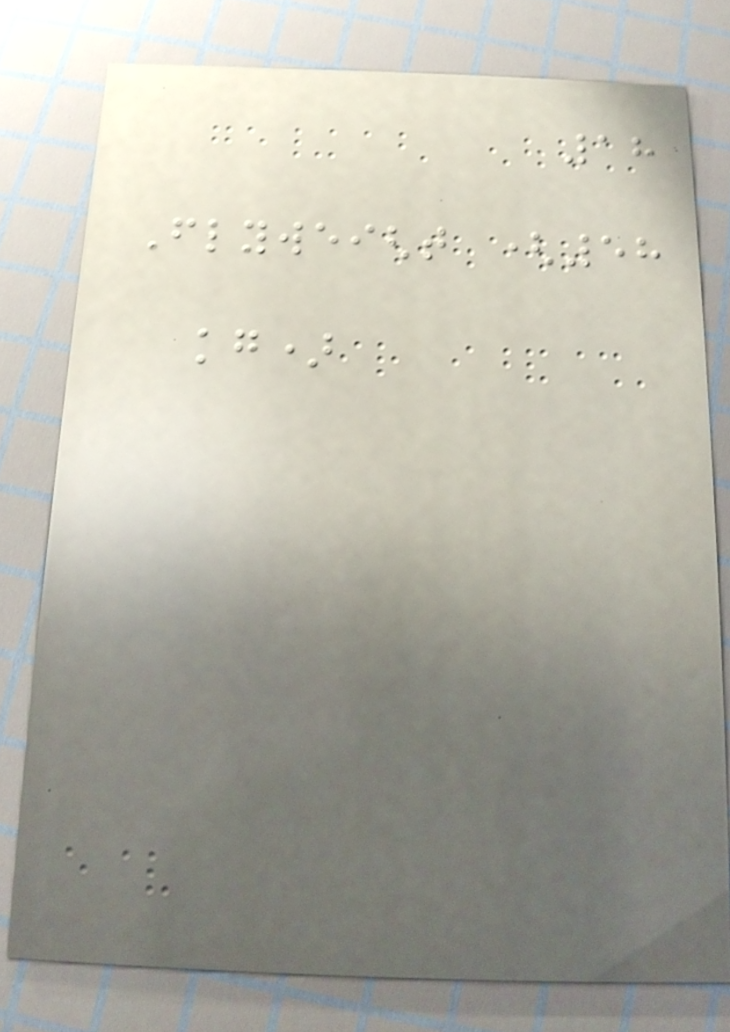18
Flyweight (58
kg)
